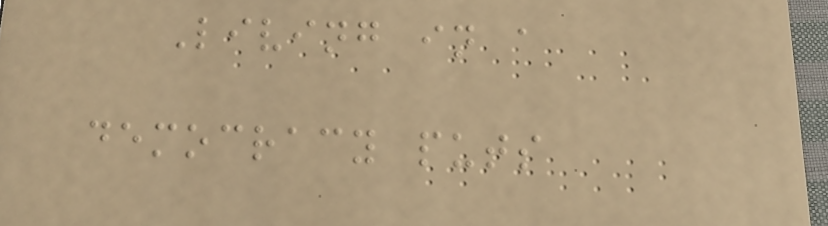Living in a
democracy puts
